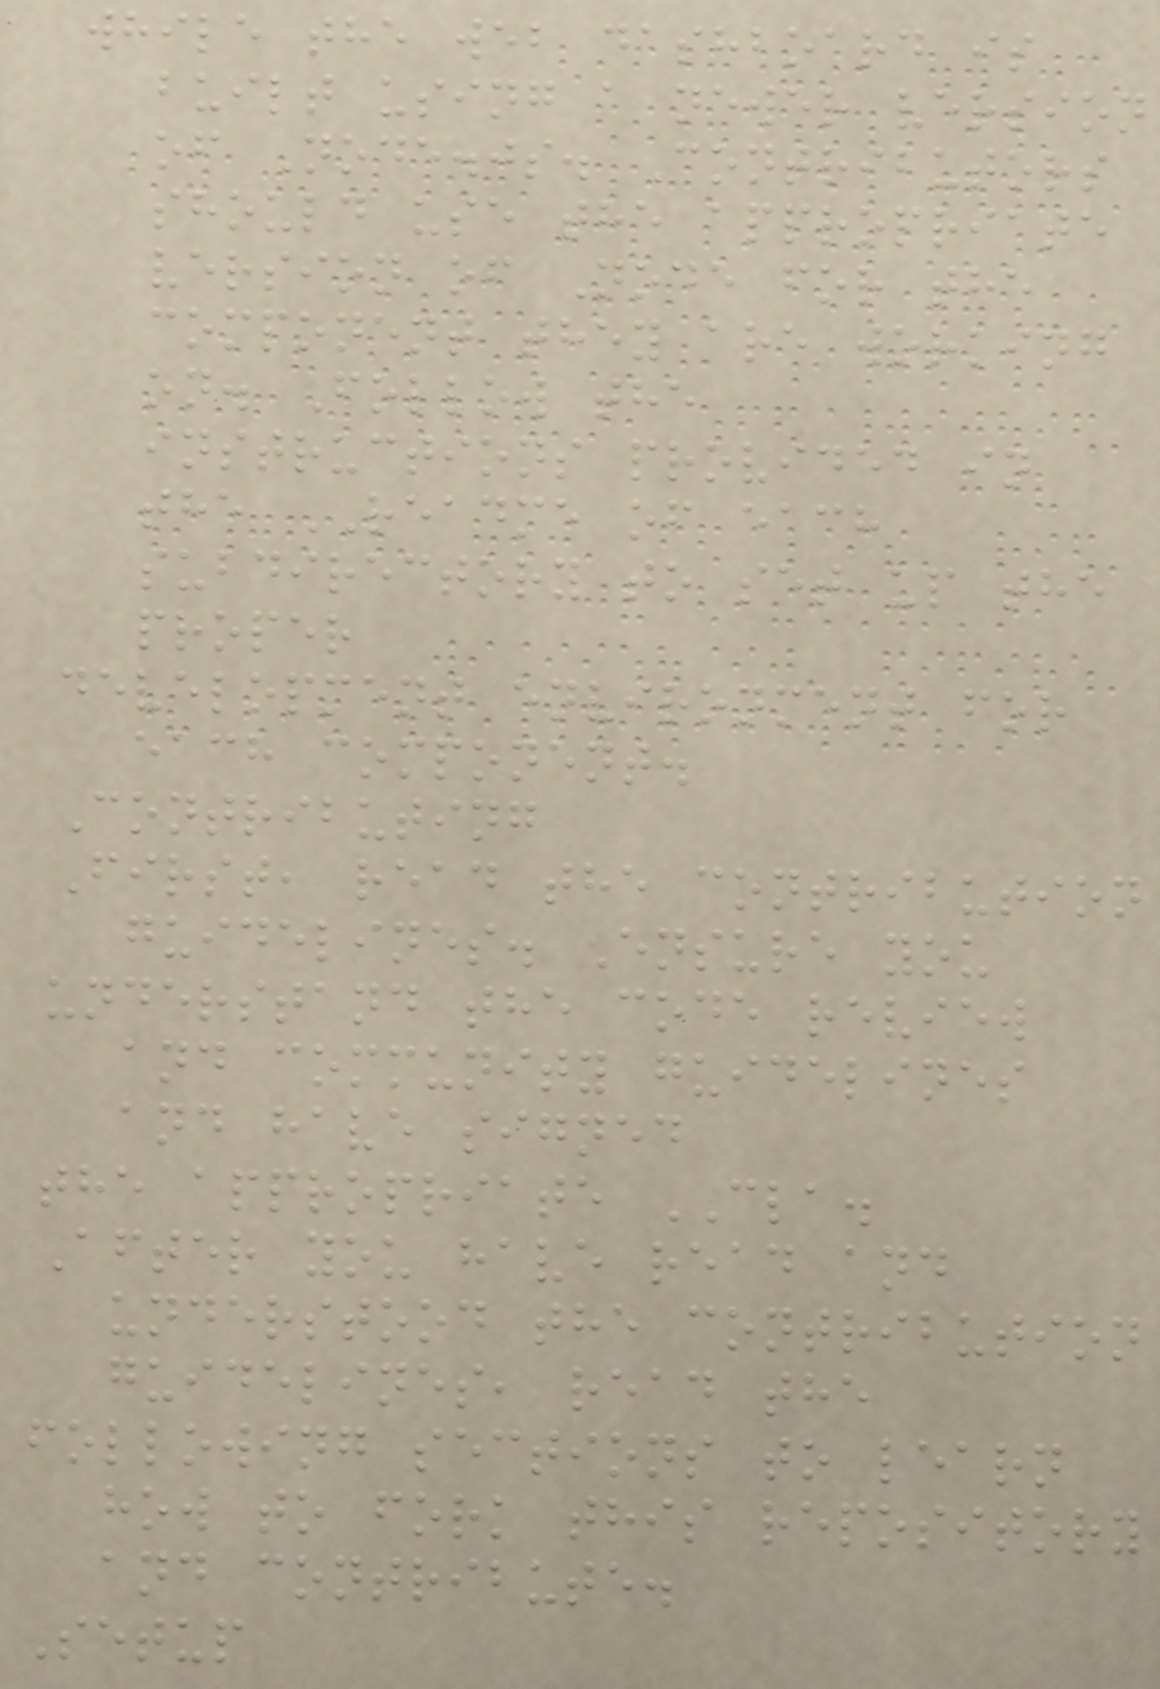while the web dashboard is
built using a newer version
of Node.js. Contributors
should use the appropriate
version of Node for the
component they are working
on. Follow the
instructions provided in
the README of each
subdirectory to set up the
proper
development environment for
each component.
Contributing
First, read the contribution
guidelines. Ensure you
understand the code review
and community guidelines
and have signed
the appropriate CLA.
After you have read and
understood the contribution
guidelines, read the
following sections to learn
how to fork this repository
and contribute.
Setup
